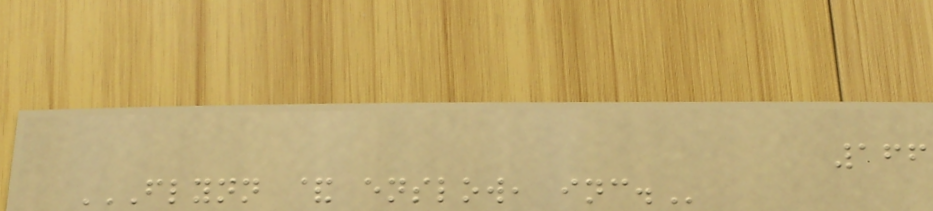166
FLYNN & ENSLOW, INC.
